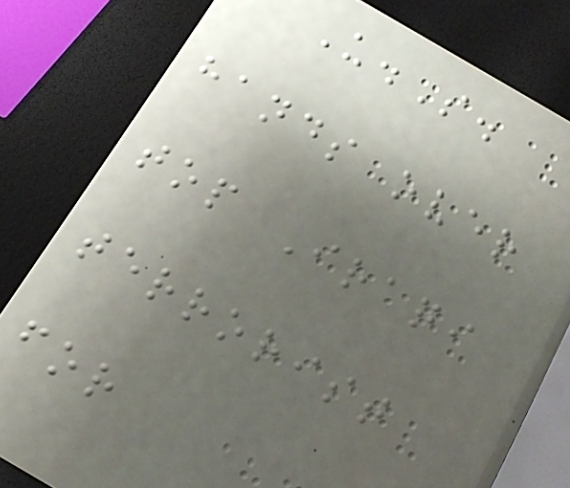U.S.
hands over
top Iraqi
terrorist
for
